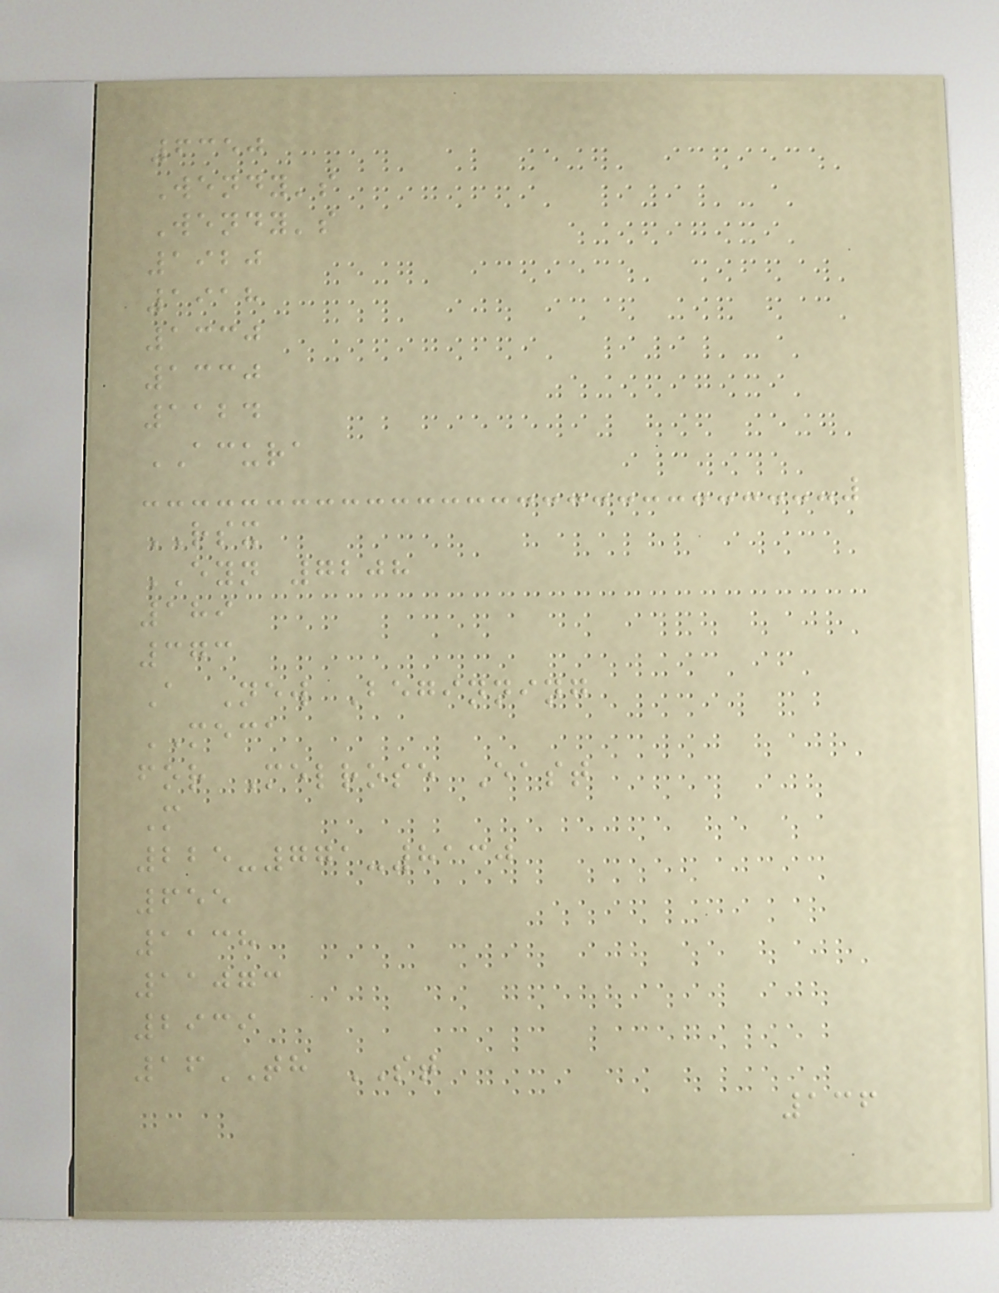6350
Wendy's
Wendy's
1920
1918
1330
1330
1124
ACURA
RSX
EYN 7208
189
373
A New Beginning
MECA
for Melrose East
M
225-771-8130
655
1138
11073
2939
16TH ST
136
